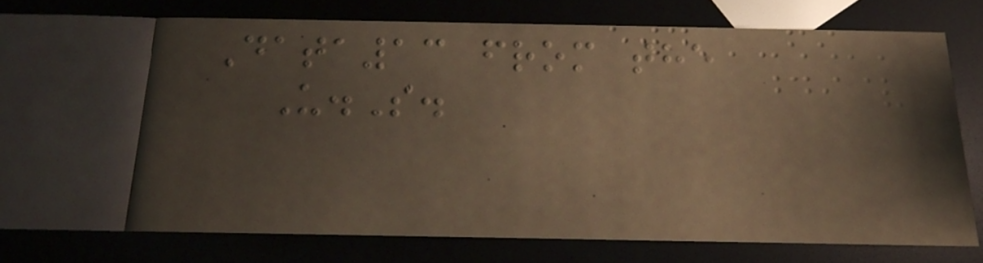Data13 from the
U.S.
